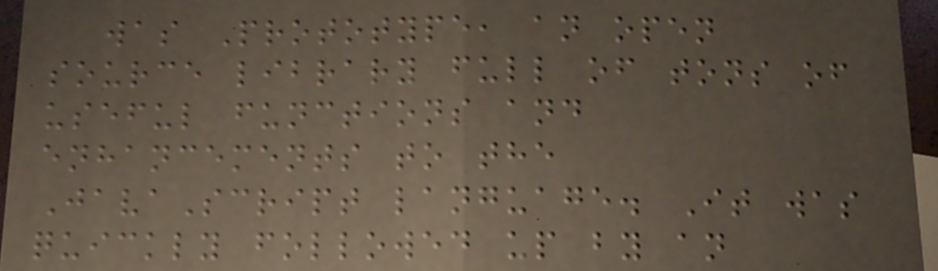was Prototype, an open
source library full of tons of
useful functions and
enhancements to the
JavaScript language. It was
quickly followed up by an
